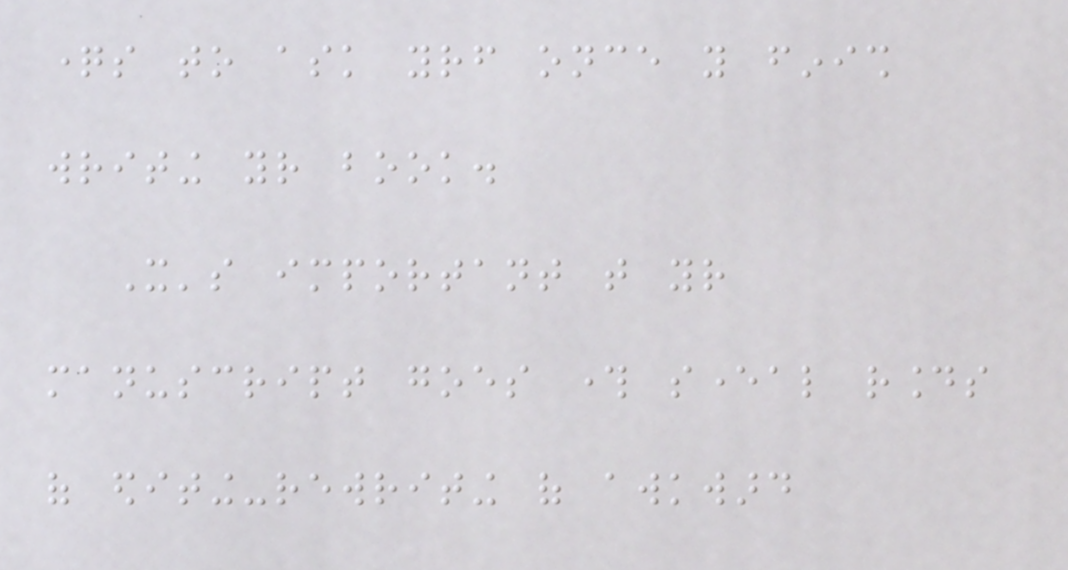questions to ask yourself once you finish
writing your book.
It's important that your
manuscript goes through several rounds
of editing-rewriting of awkward
